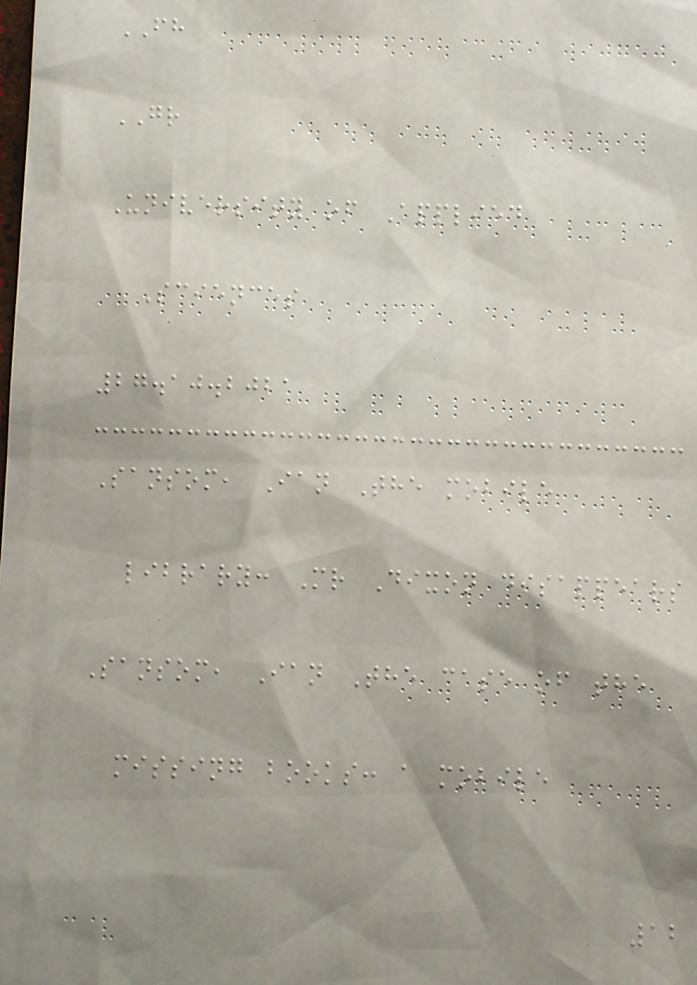FH
GR
University of Applied
Sciences
27.10.2021
Sansom, Ian The mobile
library: Mr Dixon disappears
Sansom, Ian The case of the
missing books: a mobile
12
